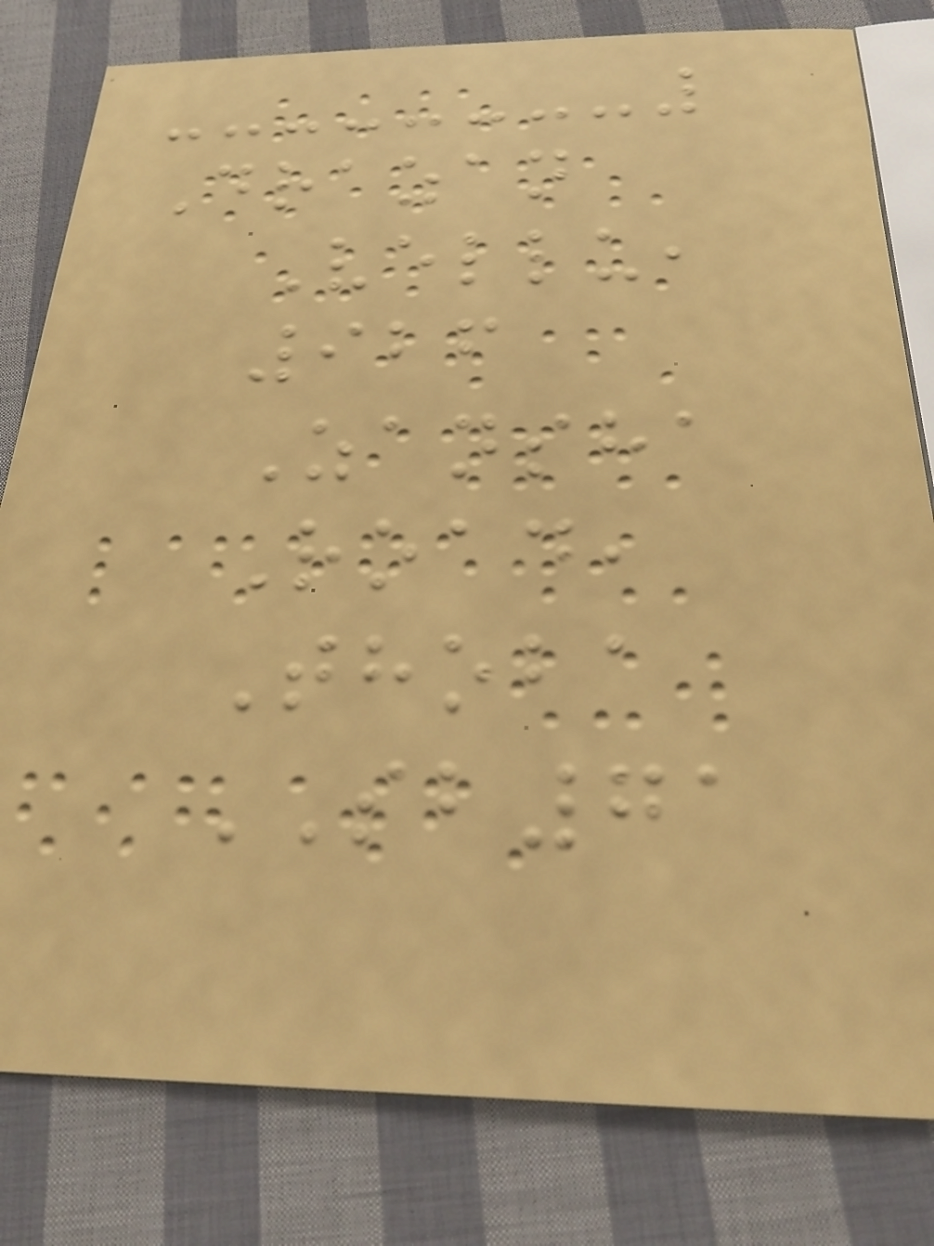Drazan
Vellu,
926
Zansha
Road,
Thoba
SB71
